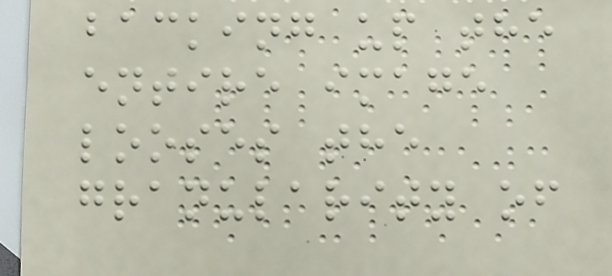backing up the
entire image
looses the
granularity of
